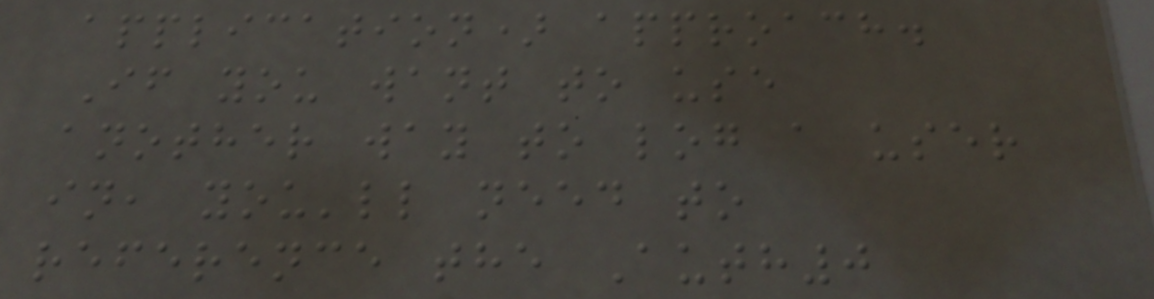application) approach.
If you want to use
another way to log a user
in, you'll need to
reference the Auth0
